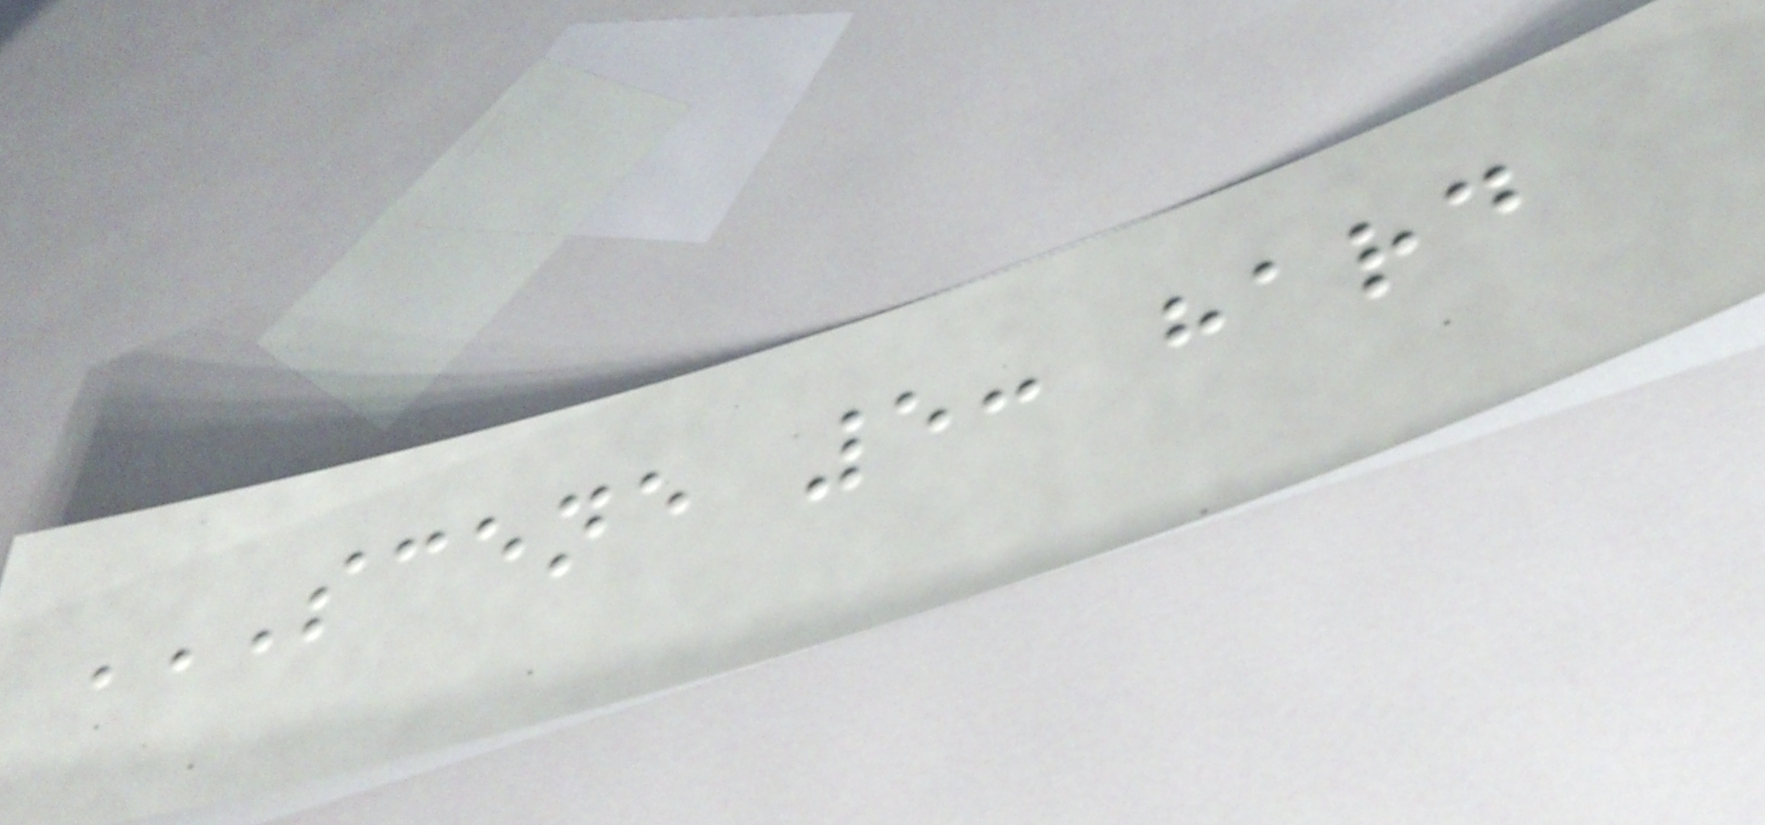SCENE 5: HARD
